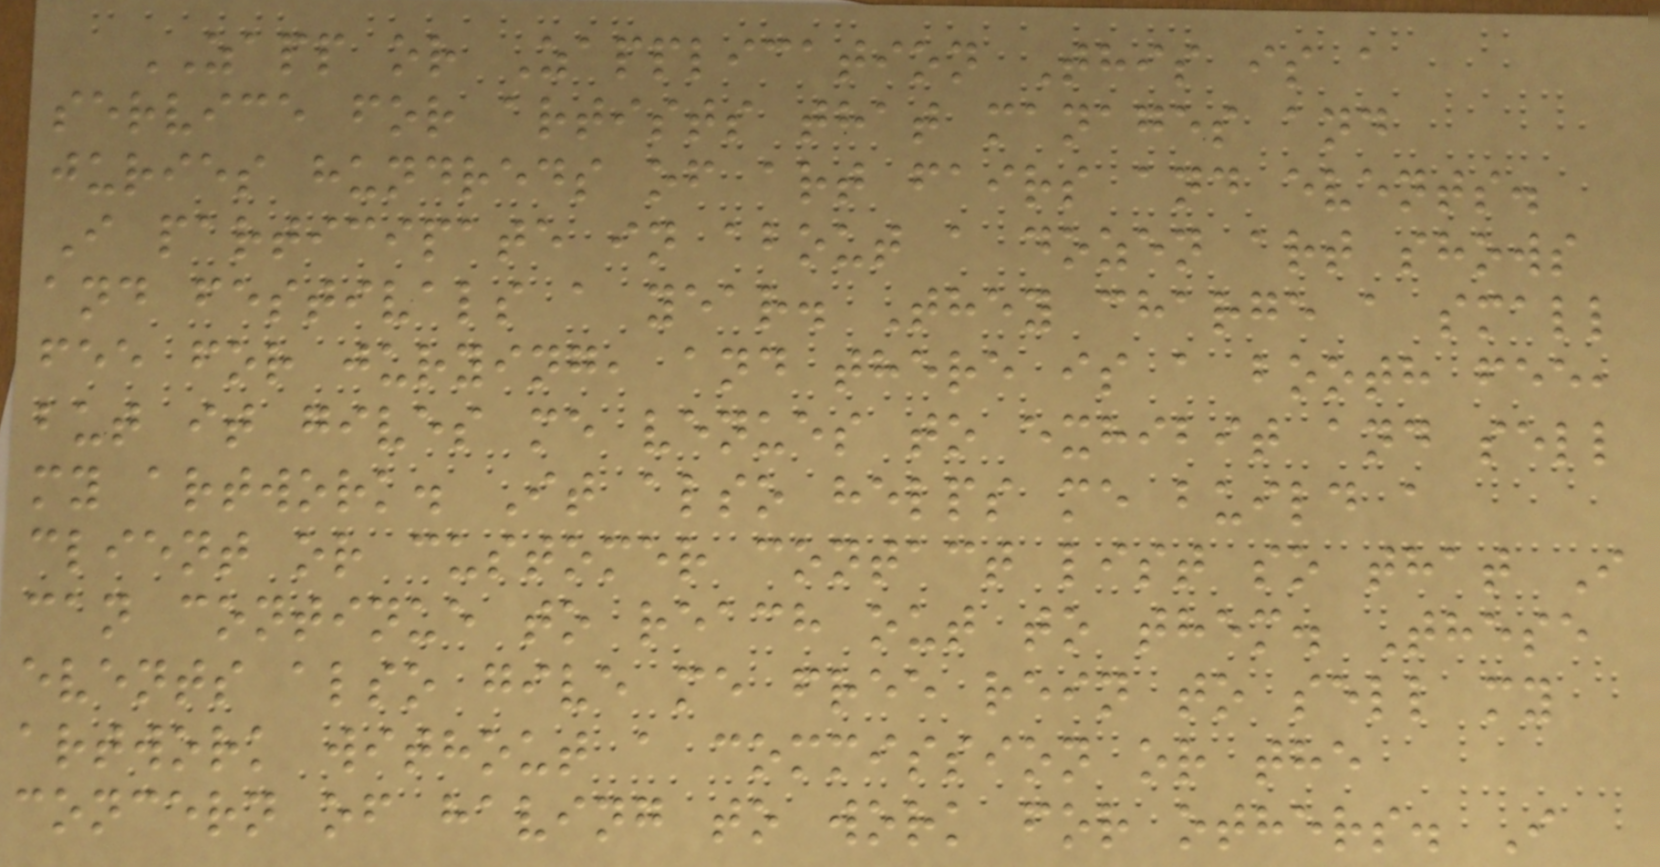ZAPP or Zapplication This is a
service for artists that manages and
juries hundreds of art fairs and events.
I participate in about a dozen art shows
and festivals a year. They charge a small
fee for jurying, and there is a booth fee,
but it gives me venues to exhibit and sell
my artwork. It also helps me build a
client or customer contact list so that I
can continue to reach out to them. These
events also give me free rein to sell my
artwork without a commission or the
concern of having to work for others. I
